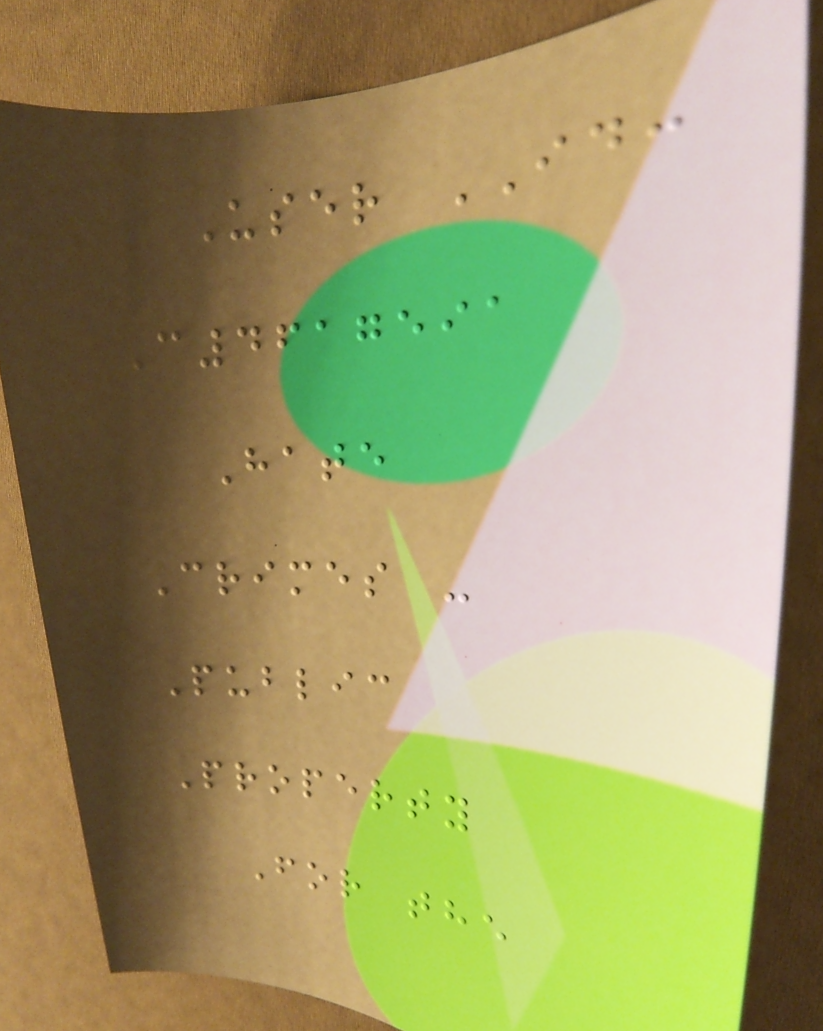User ID:
C4617591
Hate
Crimes -
Public
Property
For the
